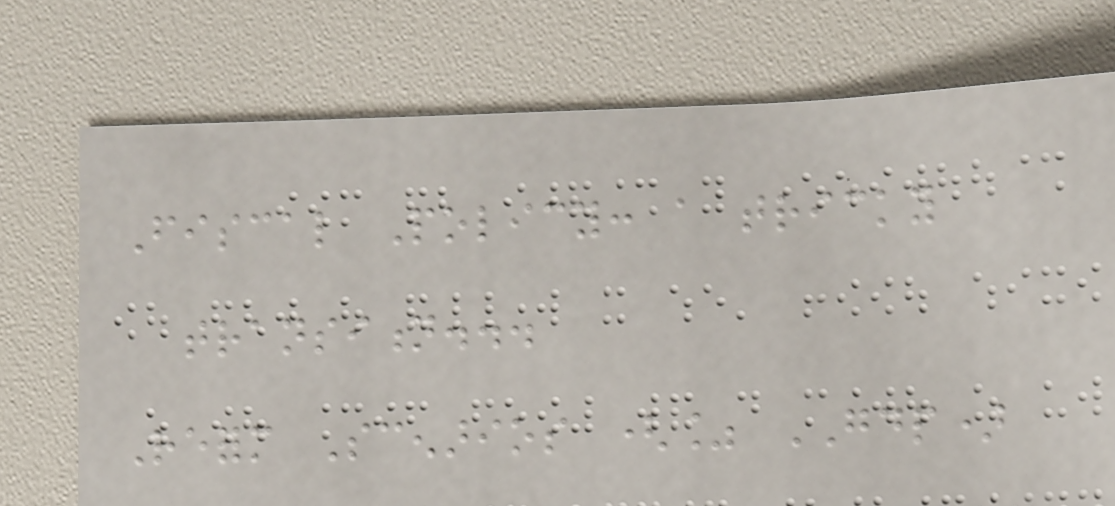Fiscal Policy: a tricky
transition...
Reform Scenarios (% GDP)
